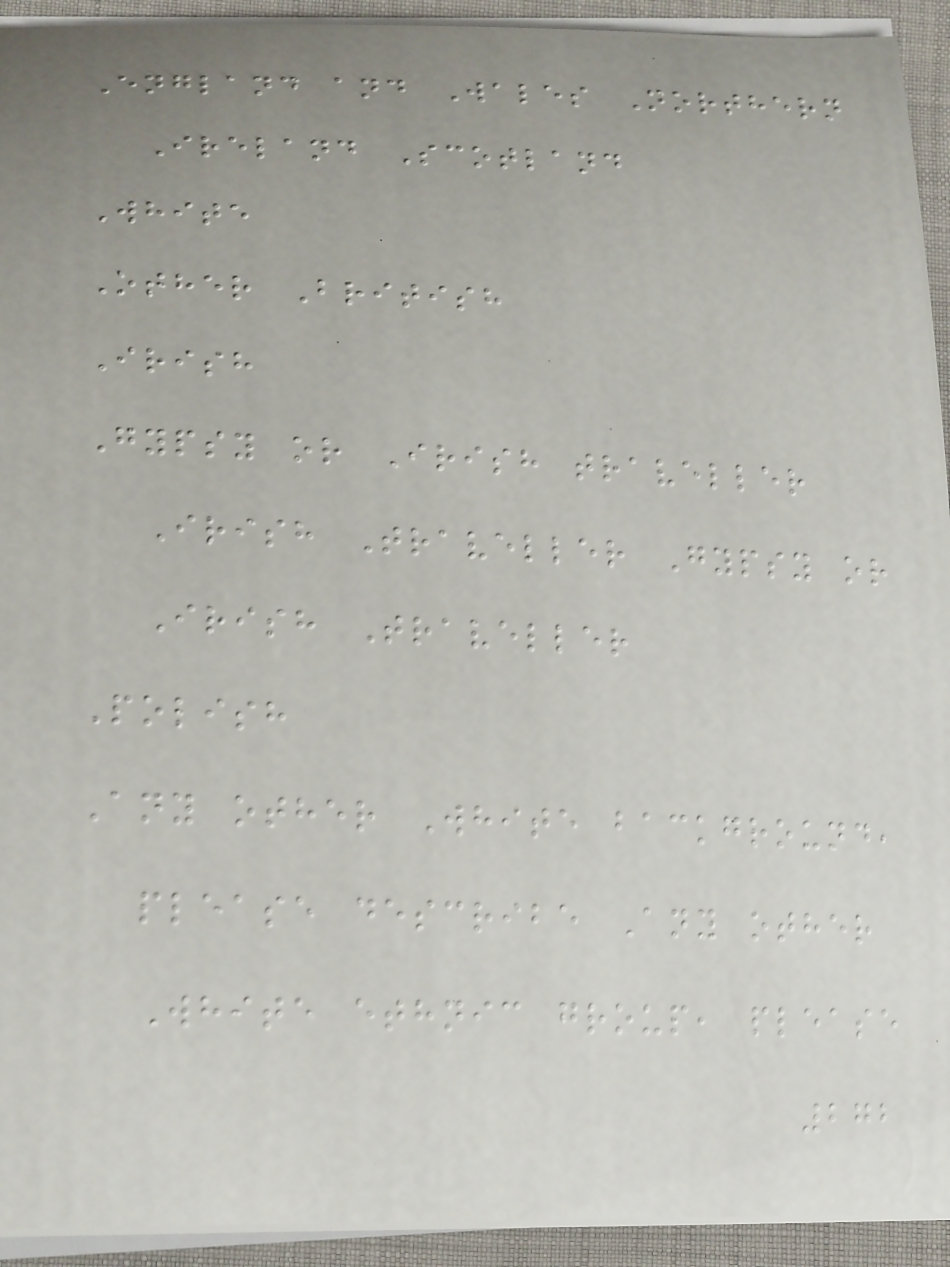England and Wales Northern
Ireland Scotland
White
Other British
Irish
Gypsy or Irish traveller
Irish Traveller Gypsy or
Irish Traveller
Polish
Any other White background,
please describe Any other
White ethnic group, please
272
